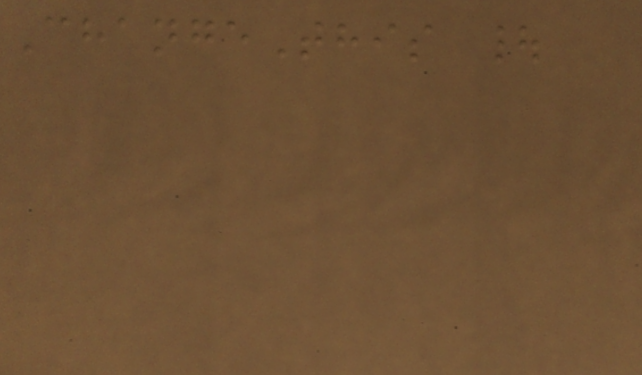ChangeThis |
